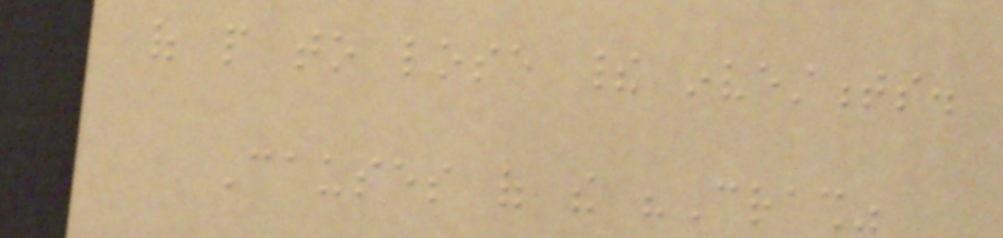of people to lose their investments.
Causes of the "Crash"
